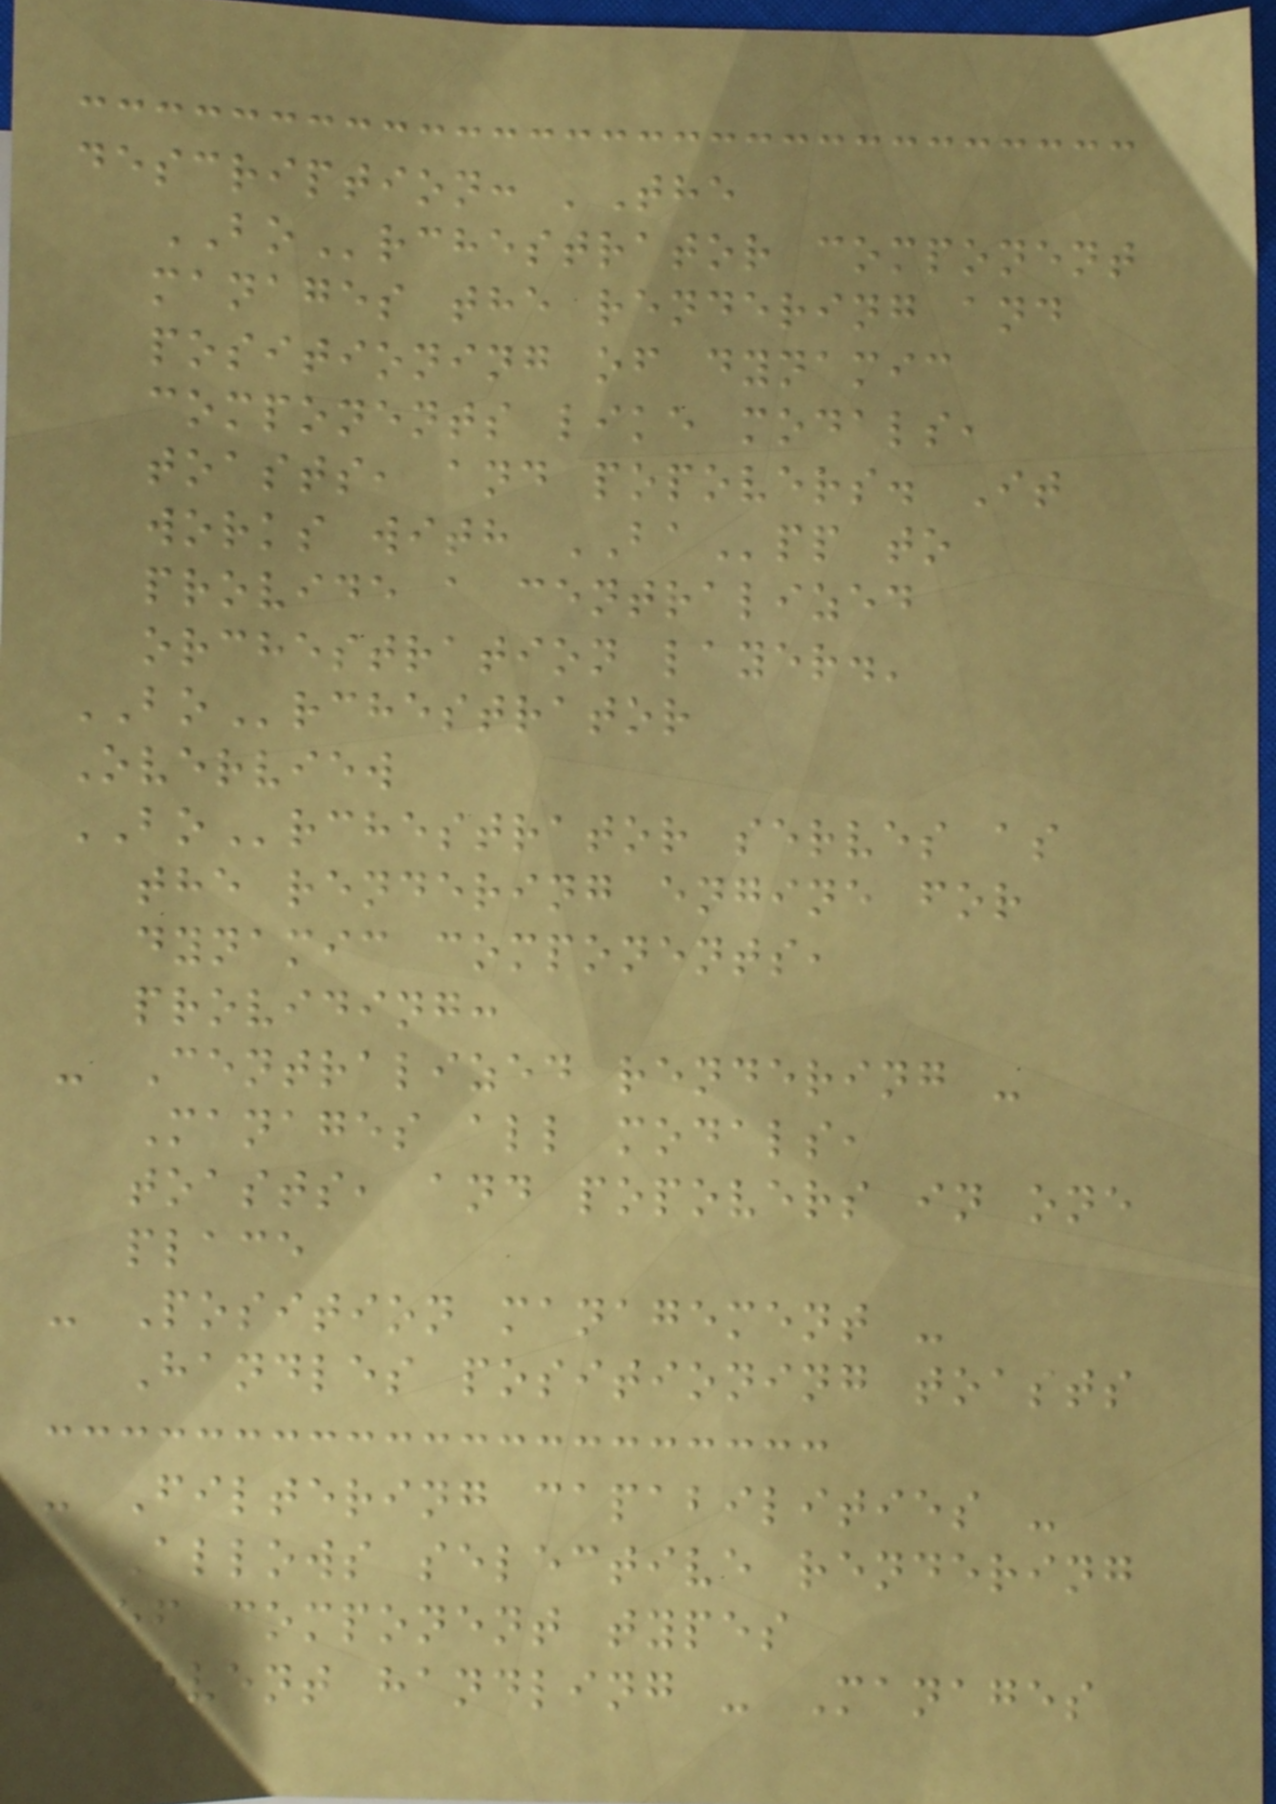description: 'The
BOrchestrator component
manages the rendering and
positioning of dynamic
components like modals,
toasts, and popovers. It
works with BApp to
provide a centralized
orchestration layer.'
BOrchestrator
Overview
BOrchestrator serves as
the rendering engine for
dynamic components,
providing:
- Centralized rendering -
Manages all modals,
toasts, and popovers in one
place
- Position management -
Handles positioning toasts
- Filtering capabilities -
Allows selective rendering
of component types
- Event handling - Manages
